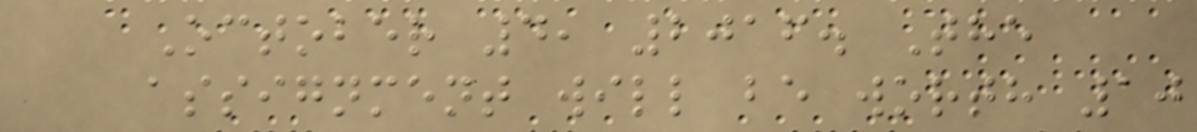October 4, 2016. The
assignment will be worth 10
